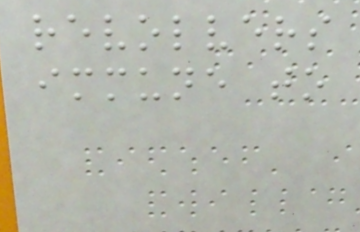revolvers
immune to
